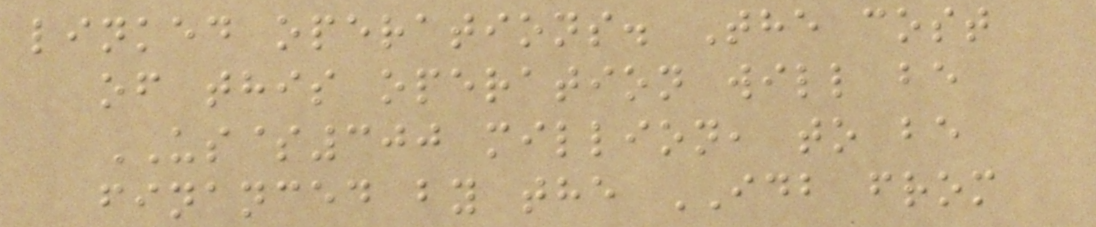linked operations. The cost
of this operation will be
US$300 million, to be
financed by the IDB from
